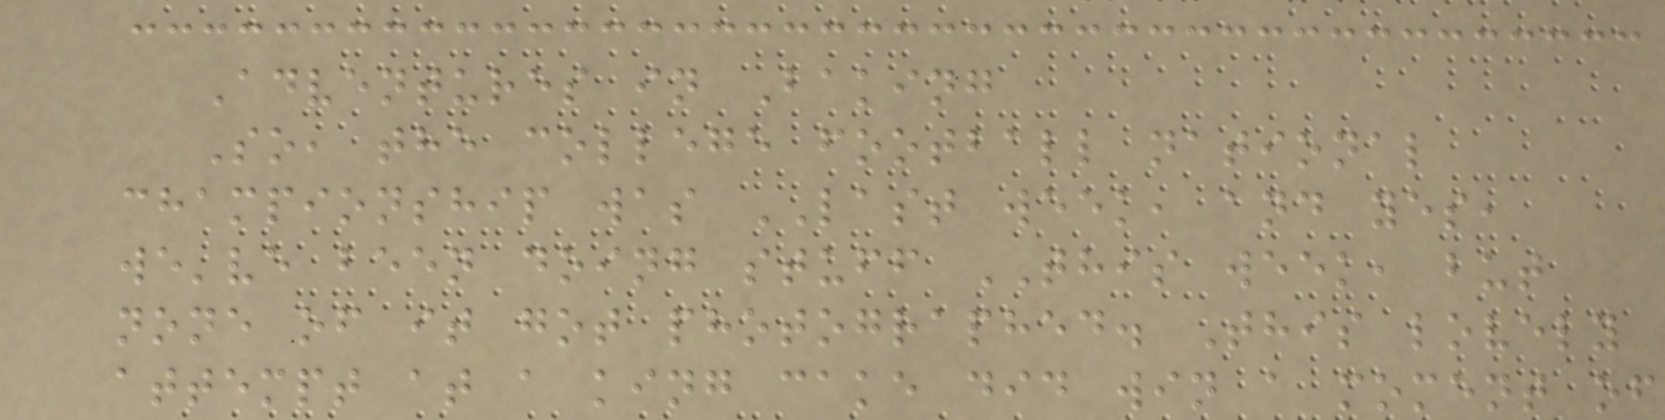Adventures in Baking
So, the college football national
championship was LAST week, and yes,
we've been doing stuff THIS week, but
none of it got photographed. This lovely
attempt at a king cake did win a moment of
